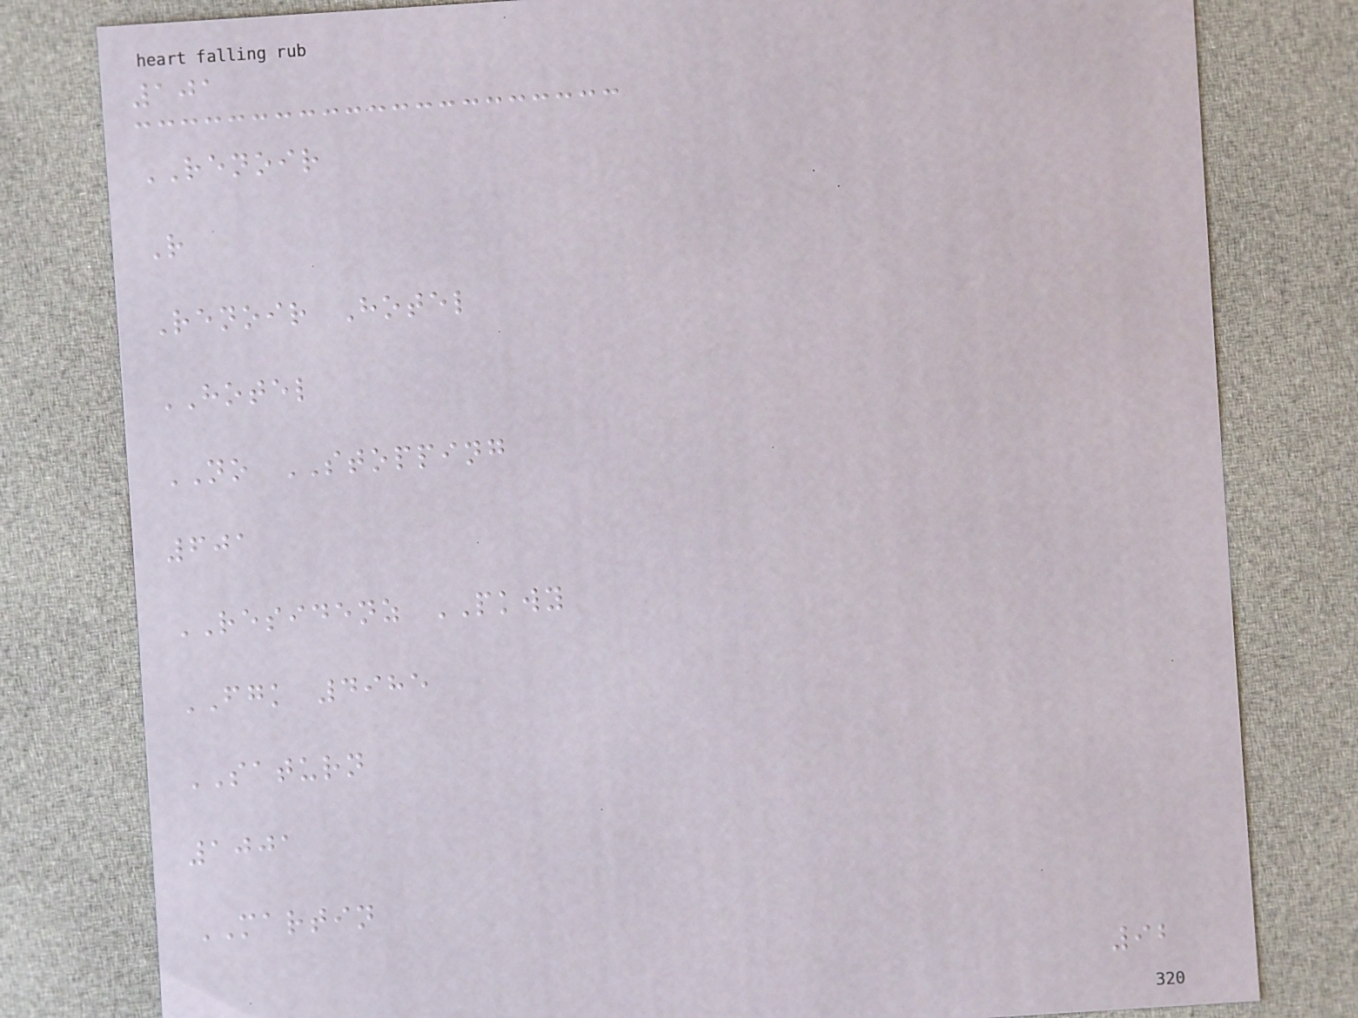101
RENOIR
R
Renoir Hotel
HOTEL
NO STOPPING
601
RESIDENZ PKWY
FGK 4985
SATURN
1001
MARTIN
92
